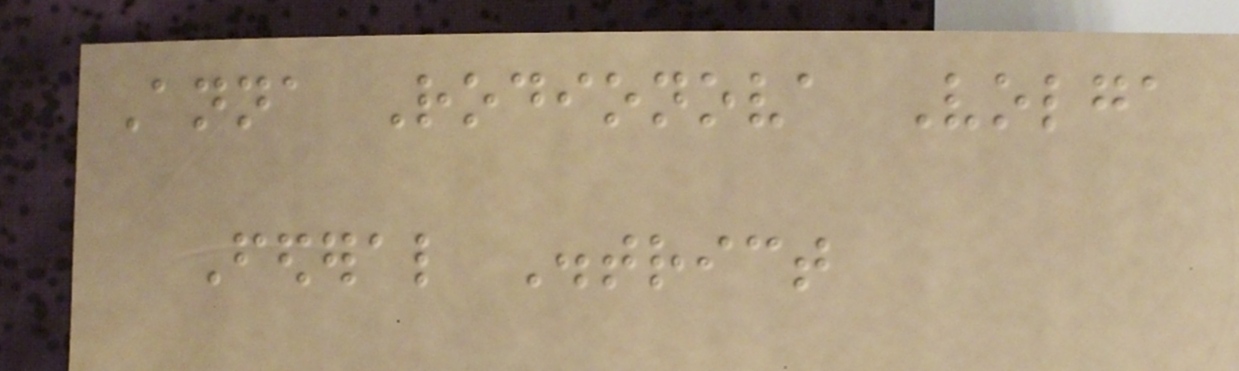Anna Rodionova Volga
Federal District
